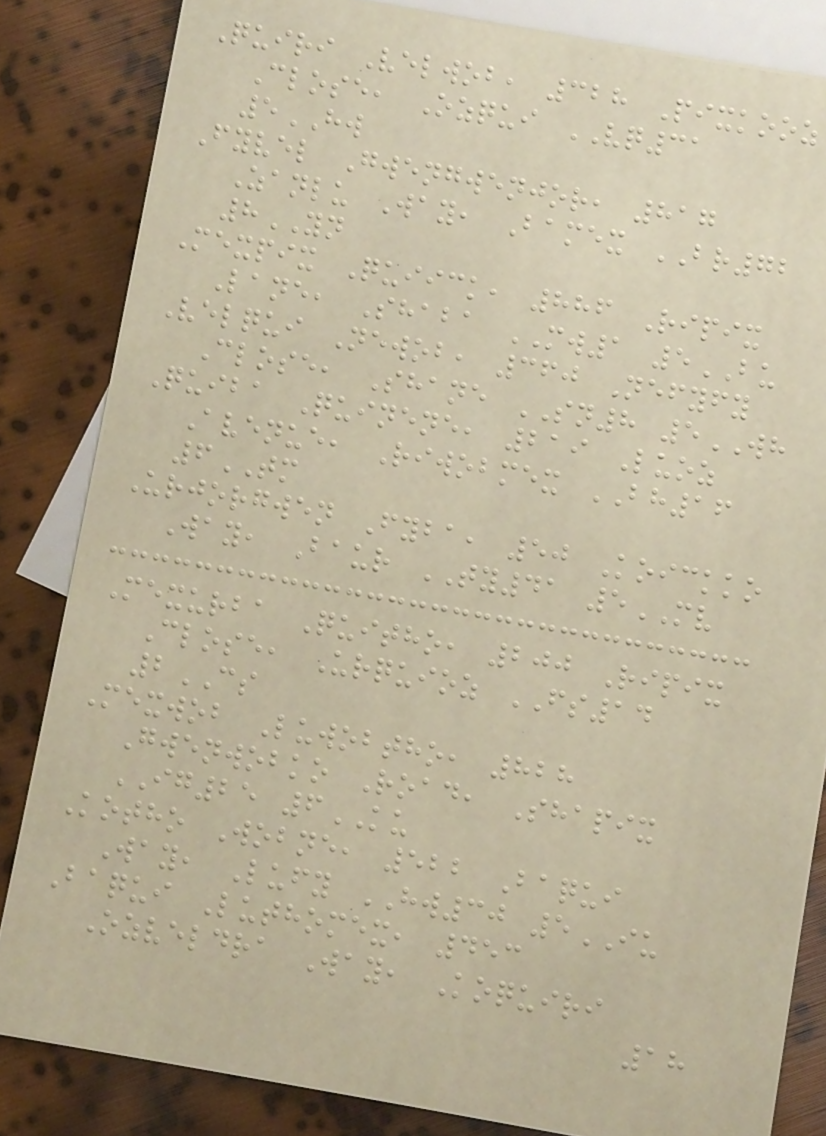Quiri Velwob, 328 Pixkooz
Close, Ozqui VQ31
5HW
Fyvel Gwengwenjor, 817
Zanlu Way, Bamex BR72
8YN
Mexpix Quiick, 886 Ripix
Lane, Shaba MW1 5BU
Velqui Newob, 360 Nefyfy
Close, Shane SN8 5WH
Quiba Quinene, 219 Luoz
Avenue, Riwobmex BH16
6TM
Urjorgwen Fyba, 50 Koickko
Way, Baur TY41 5MV
Mexurba Quitho, 200 Ripix
Close, Urquioz FS14
2CS
Mexwob Luwobtho, 828
Gwenwobko Road, Shapix
IG25 6KU
Kotho Wobne, 522 Baqui
Way, Lufy HW30 5IU
Baqui Luthomex, 453
Ozveldra Way, Koquiri
18
